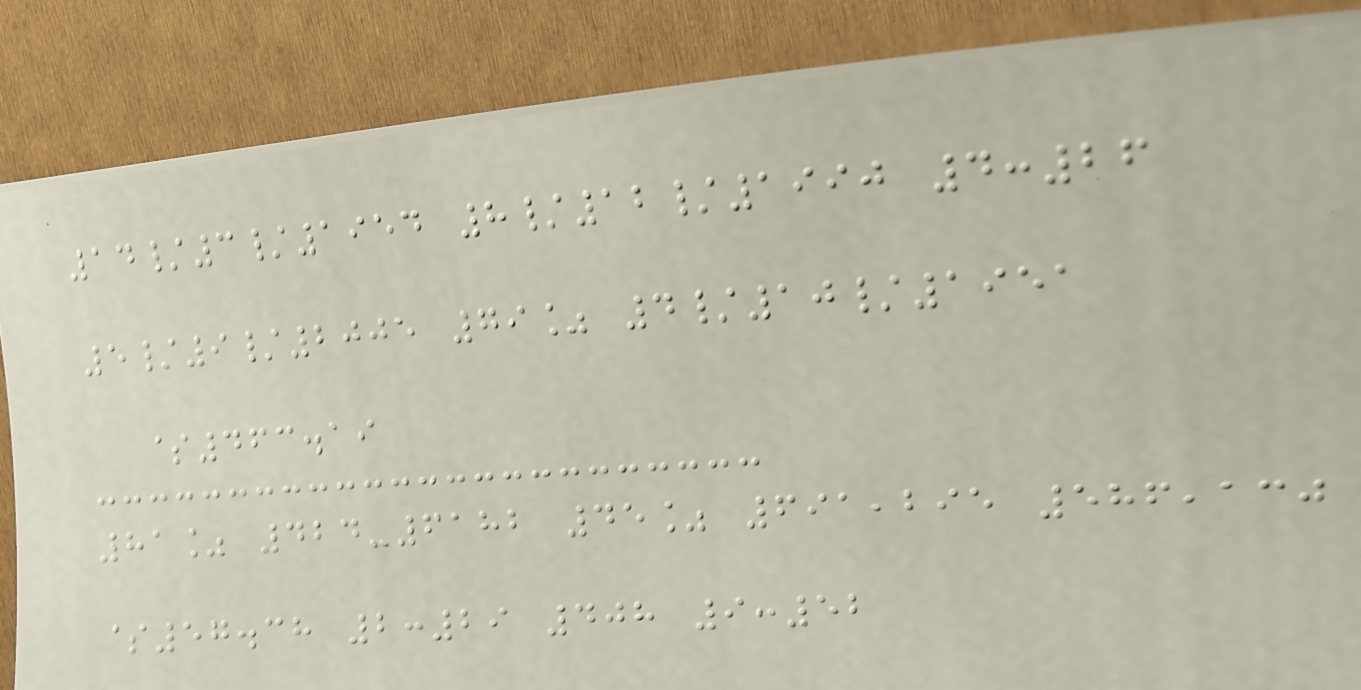14/3/1954 8/12/1990 4:26
5/9/2005 79% 4/10/1951
$463.19
81% 424-6182 45% 691,295 586,130
$57.38 2:29 408 9:52
